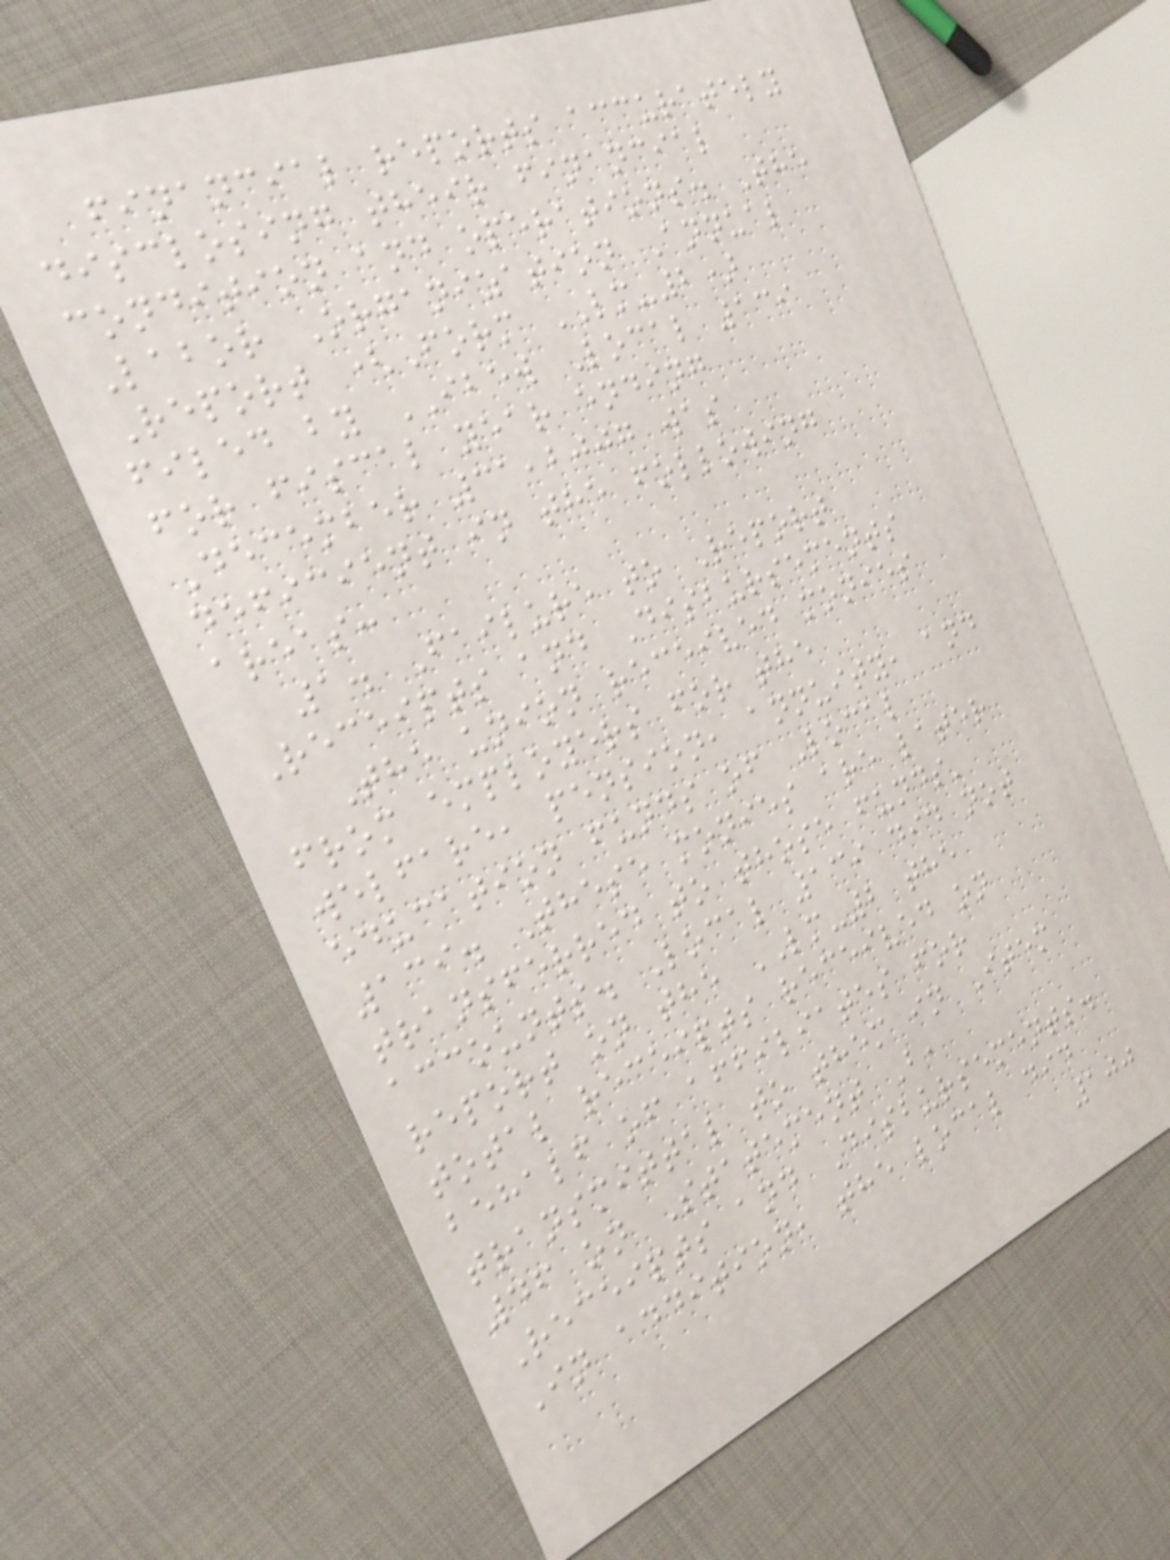financial reports accurately
disclosing their financial
condition and operations. The
Labor Organization Annual
Report (Form LM-2)
filed by IBEW Local 139
for fiscal year ending
December 31,2007 was
deficient in the following
areas:
1. Failure to Report
Receipts and Disbursements
The union received monies
from employers for the
welfare, pension, annuity, and
education funds of Local
139. These monies are later
transferred to those funds'
accounts. Local 139 did not
report on the LM-2 the
total receipts received on
behalf of affiliates for
transmittal to them in Item
46 on Statement B,
Receipts and Disbursements.
In addition, the local did
100
